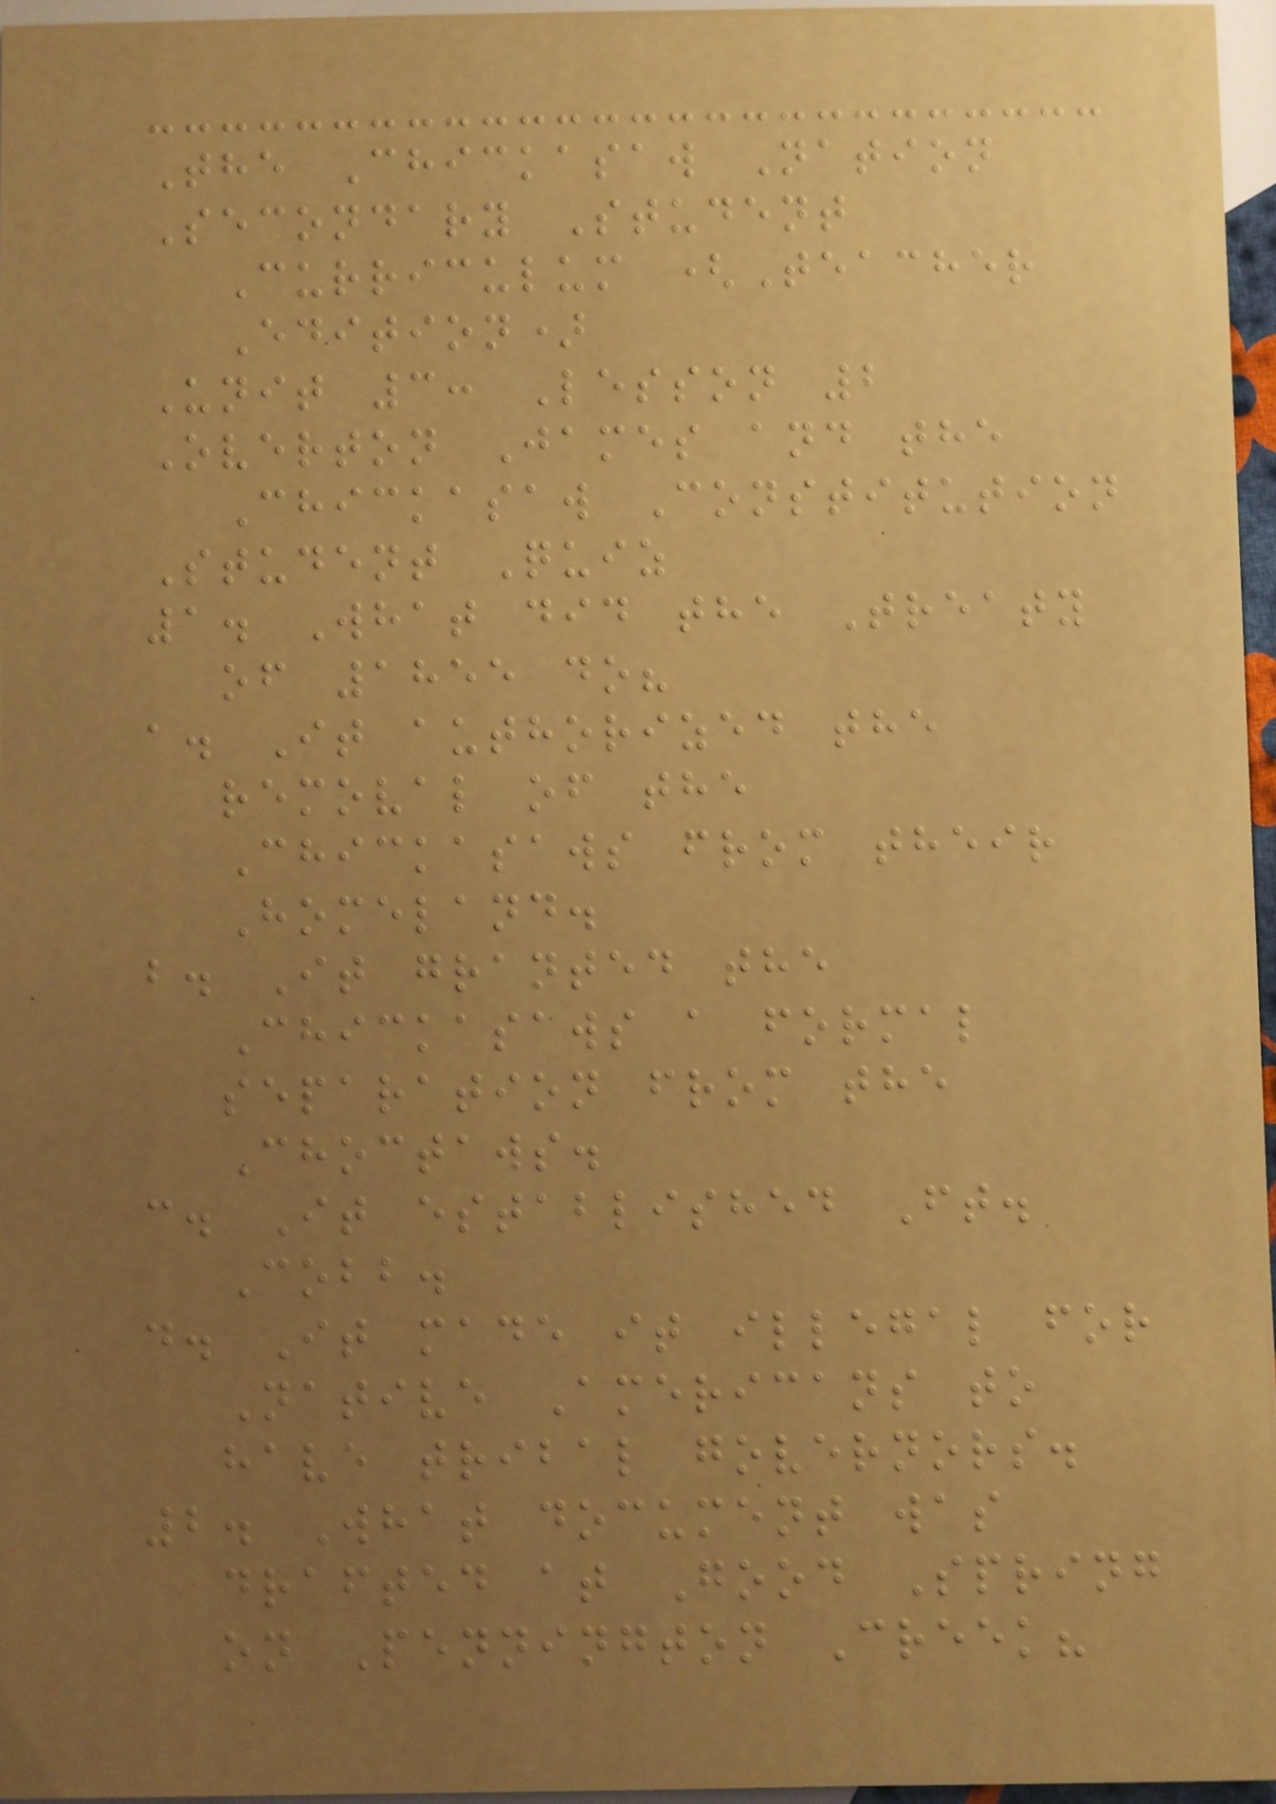The Chickasaw Nation
Secondary Student
Curriculum (Teacher
Edition)
Unit 3: Lesson 2
Overton James and the
Chickasaw Constitution
Student Quiz
1. What did the Treaty
of 1855 do?
a. It authorized the
removal of the
Chickasaws from their
Homeland.
b. It granted the
Chickasaws a formal
separation from the
Choctaws.
c. It established Ft.
Cobb.
d. It made it illegal for
Native Americans to
have tribal governors.
2. What document was
drafted at Good Spring
on Pennington Creek?
